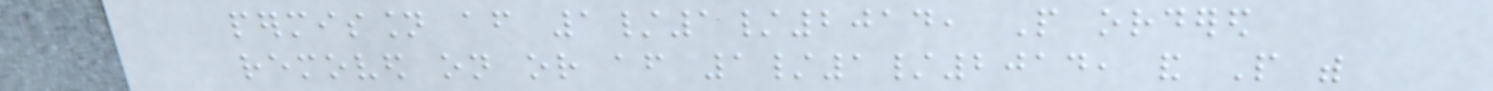permission after 1/1/2014, People ordered
removed on or after 1/1/2014, and People with
